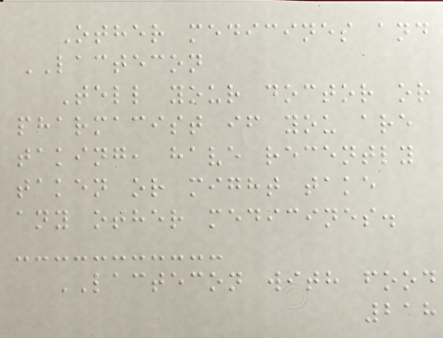Other medicines and
LACTECON
Tell your doctor or
pharmacist if you are
taking, have recently
taken or might take
any other medicines.
LACTECON with food
218
